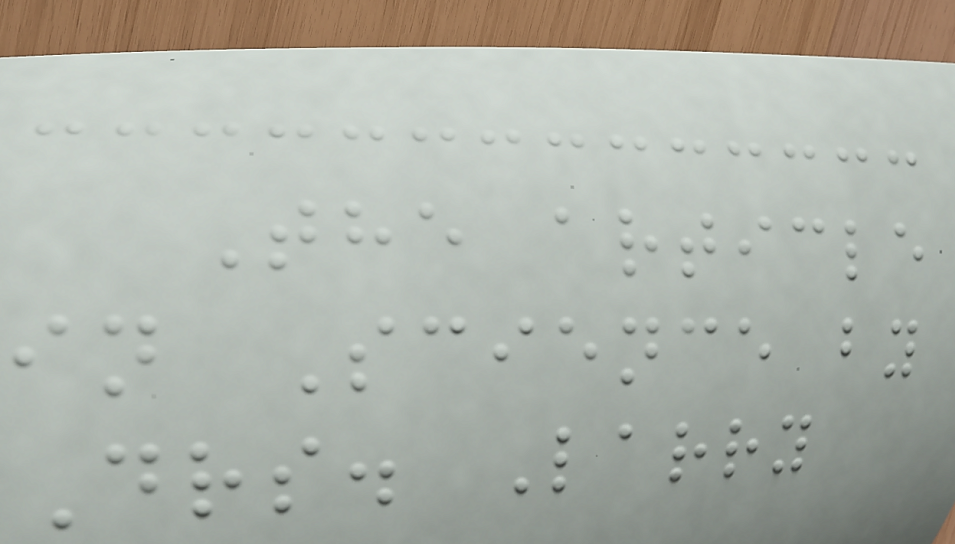The article
in Science by
Drs. Larry
